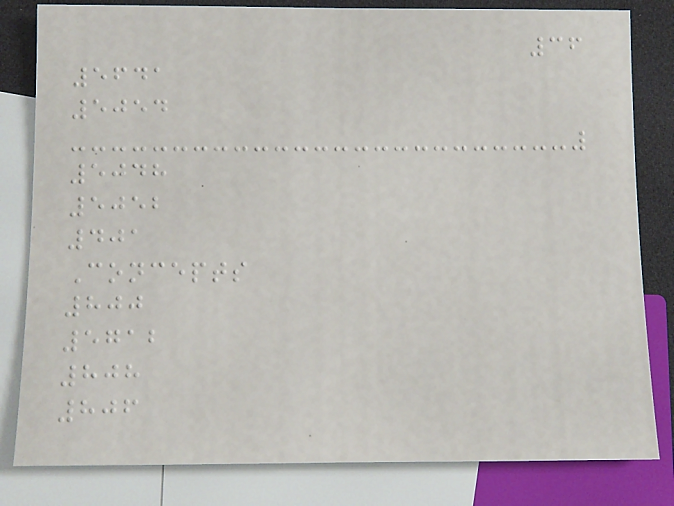36
5641
5054
5048
5052
401
Concepts
800
5712
808
806
